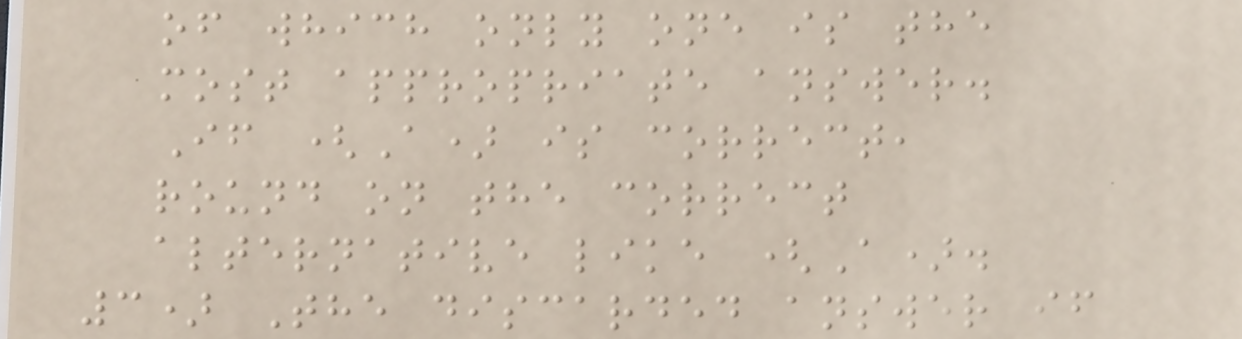of which only one is the
most appropriate answer.
If (A) is correct,
round on the correct
alternative like (A).
3) The discarded answer if
